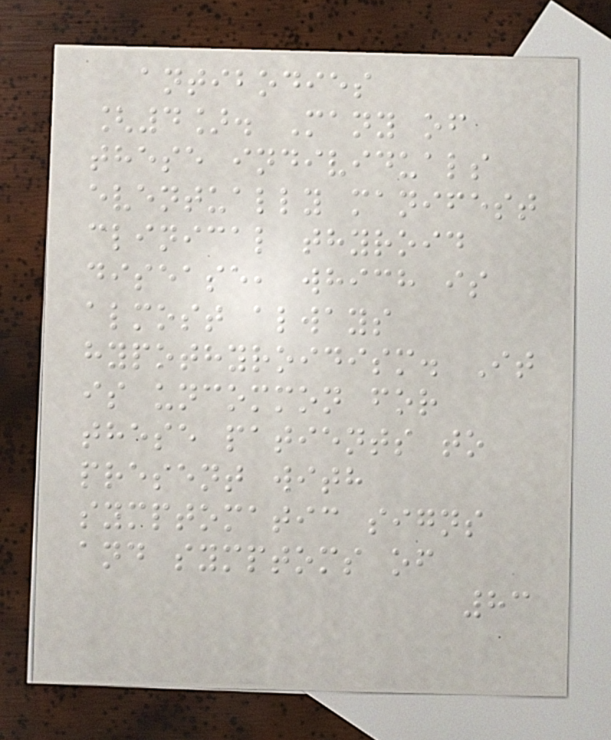antibodies
[4]. Many of
these individuals
eventually manifest
clinical thyroid
disease, which is
almost always
hypothyroidism. It
is uncommon for
these patients to
present with
symptomatic signs
and symptoms of
83
